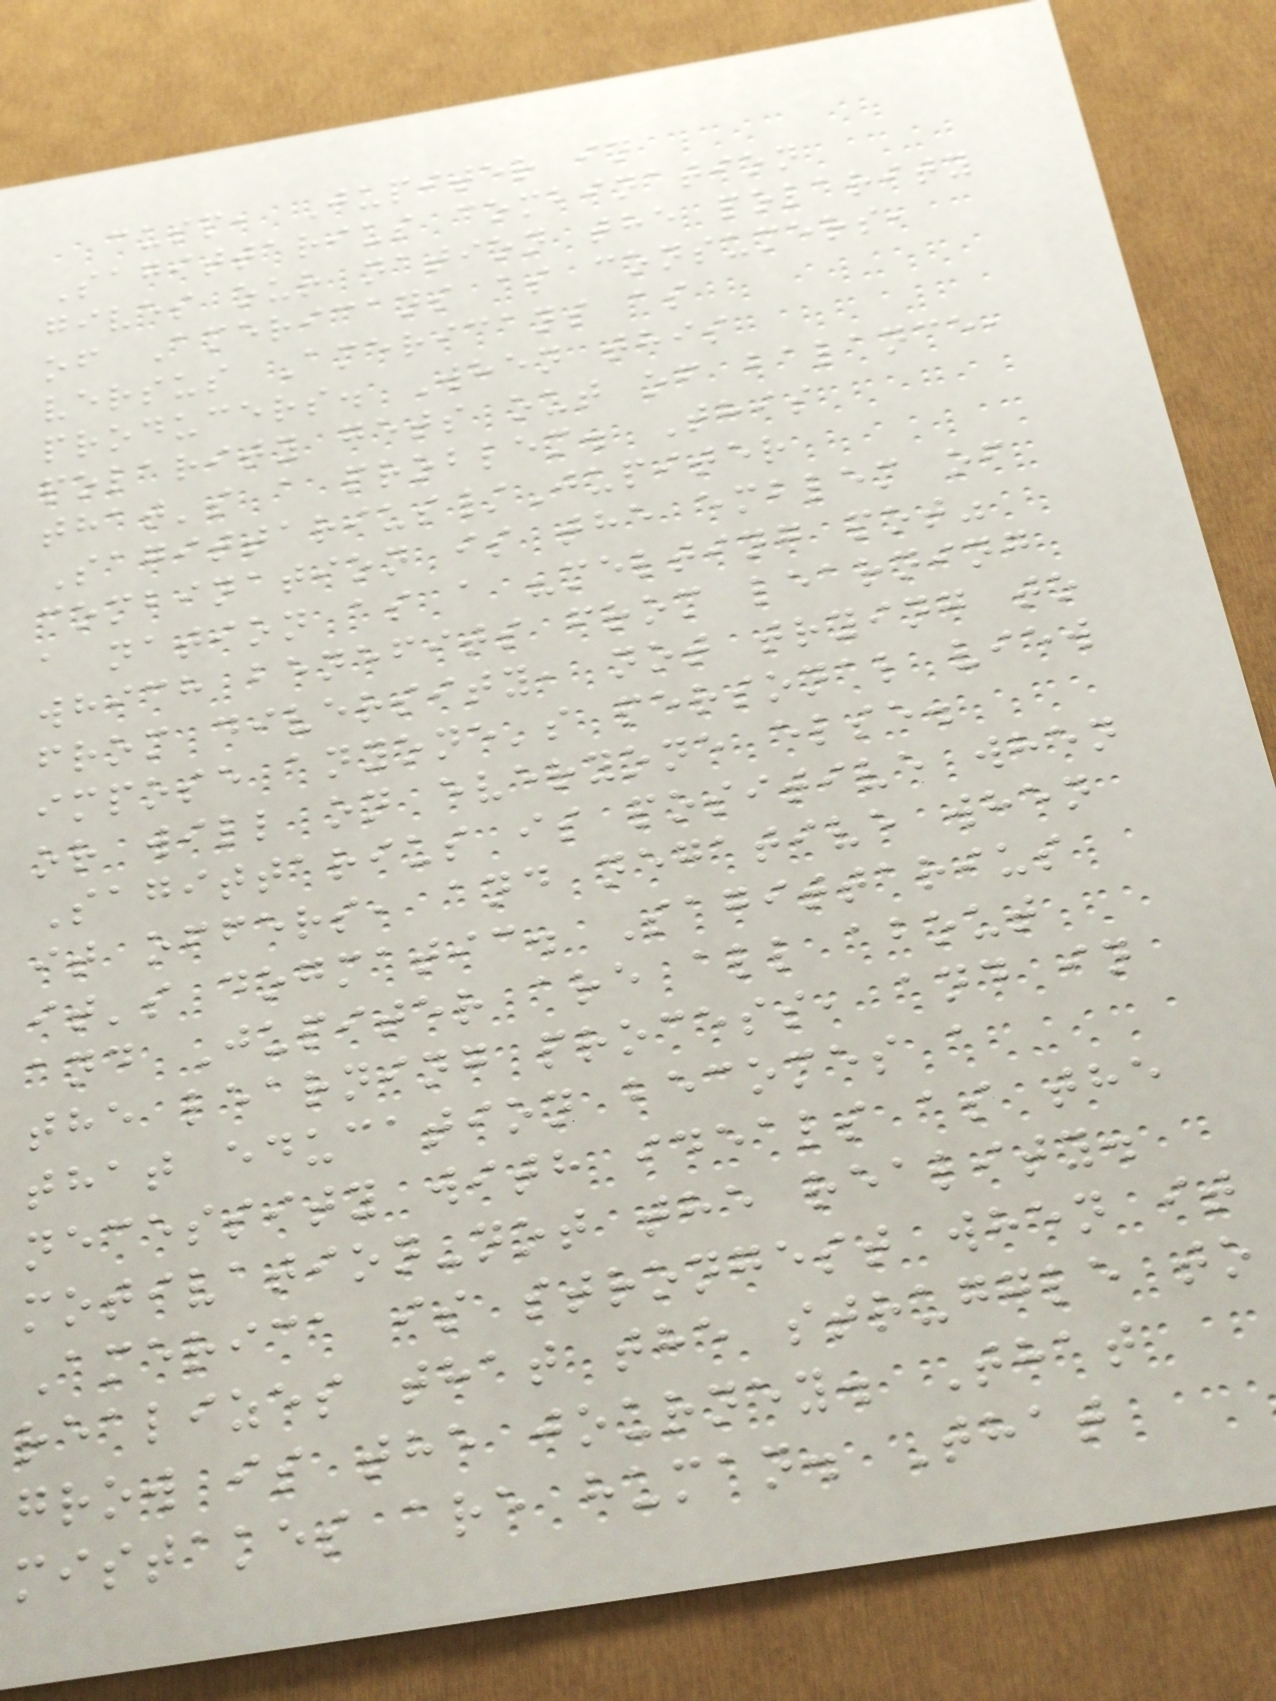cusp, Jupiter in
Sagittarius combination
gives our nation the polarity
of Americans as consumers,
versus Americans as
producers. When this
polarity gets out of balance,
that's a problem. This
Sagittarius/Jupiter
combination is the emblem of
a nation as a "melting pot"
which benefits from learning
from diversity, not trying to
impose anyone's personal view
or will on everyone else.
Sagittarius is positive when
it offers, and negative when
it's dogmatic. Sagittarius
and Jupiter are all about
the learning process, and in
that education becomes a
necessity with ideals as the
motivation-not the reality.
America is strongest when it
realizes that the struggle to
grow is the journey. That
mistakes are human. That
